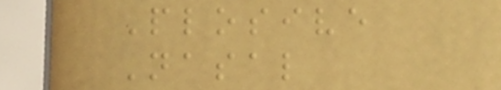Plosive
Nasal
